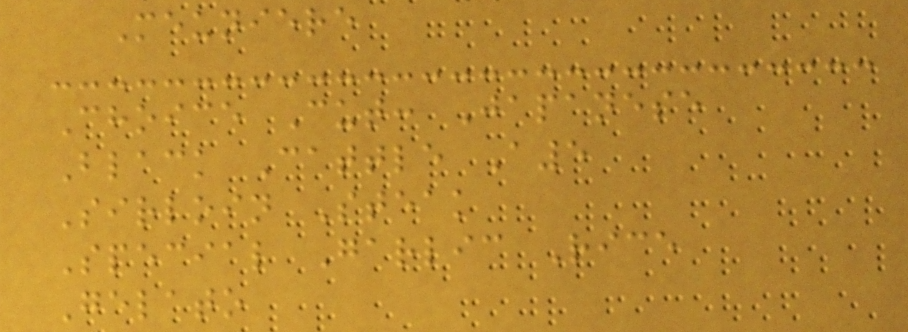Meuniere
Choice Cut: Japanese
Black Cattle A5
Sirloin Steak
Special Garlic Rice
Gelato
